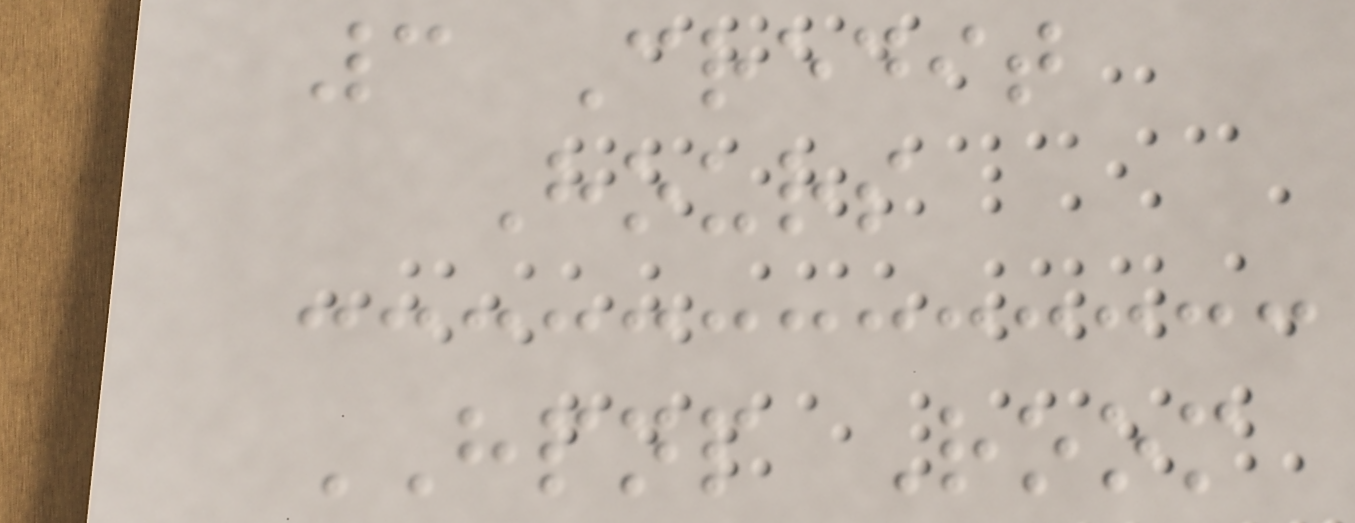3 Credit
Hours
HPNP Room
